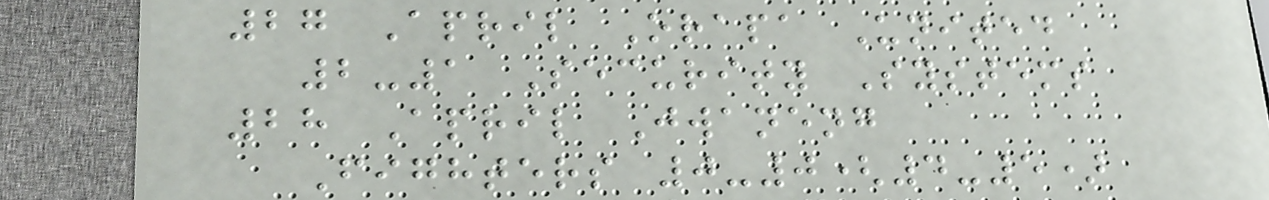27 April Orapa United
2-1 Security Systems
28 April Jwaneng
Fighters 0-0(4-5)
